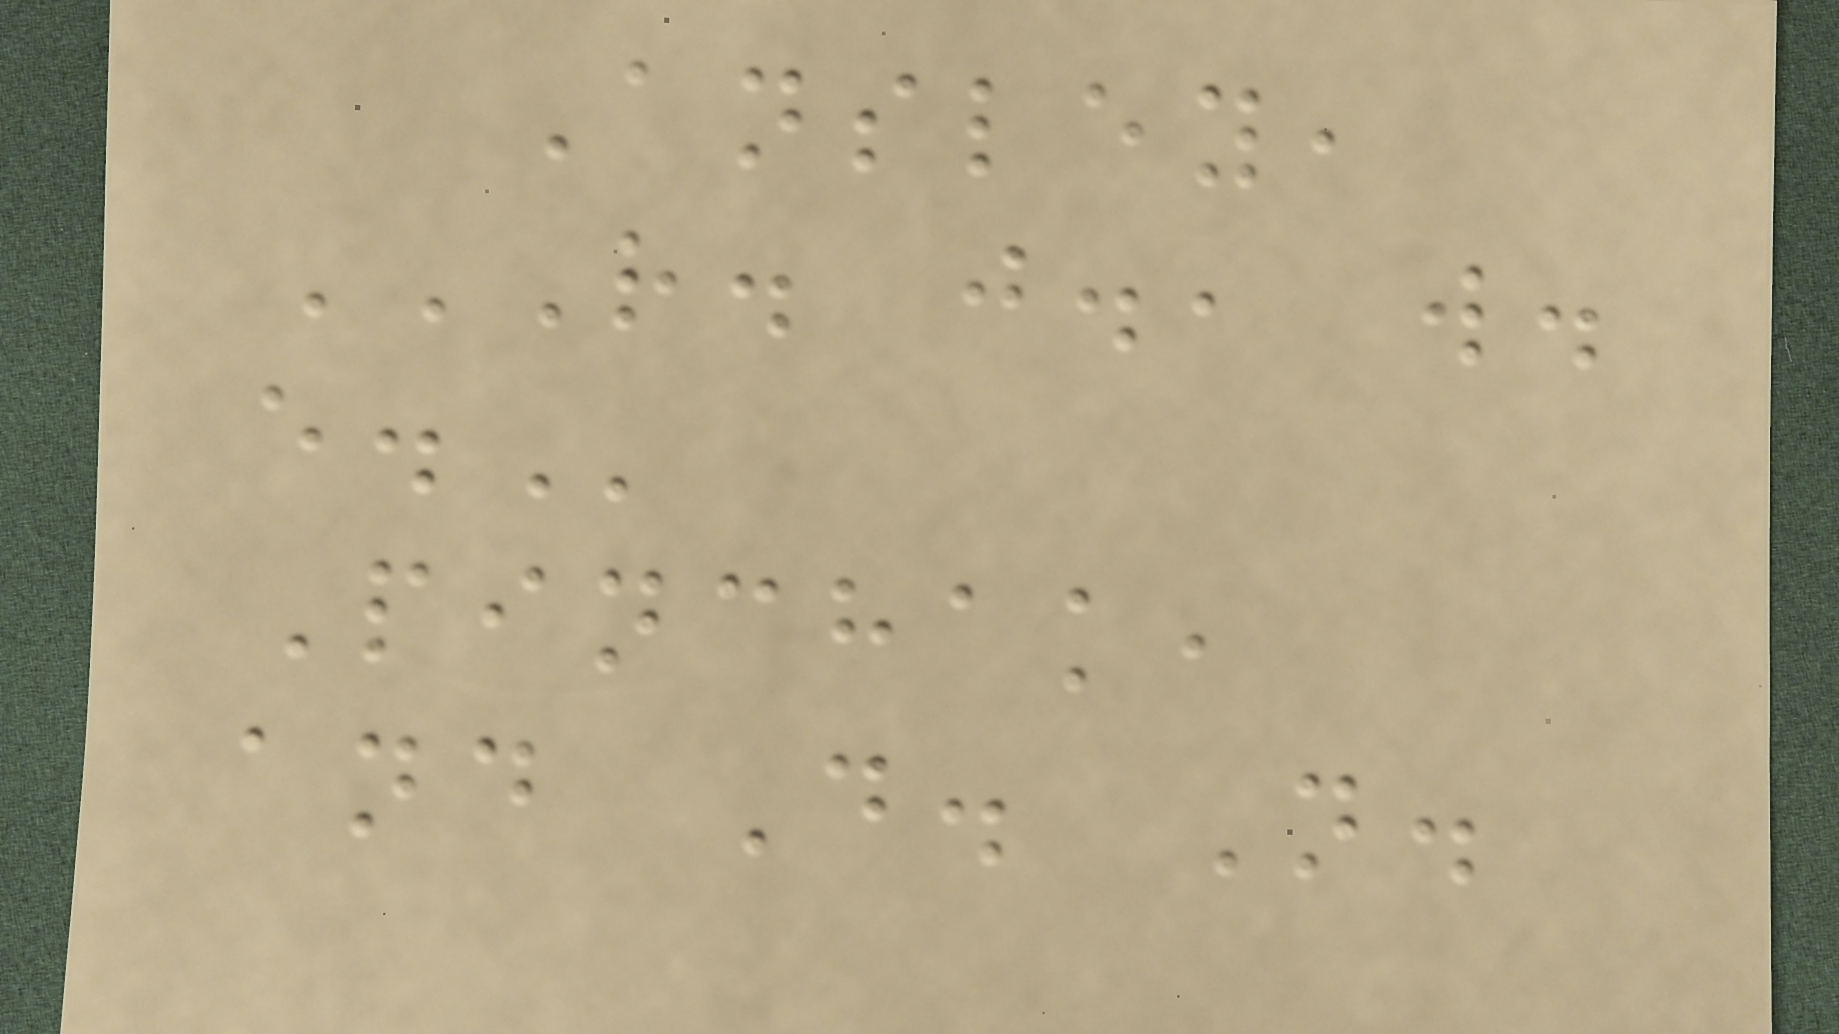Ansley,
R. J., W.
E.
Pinchak,
and D. N.
